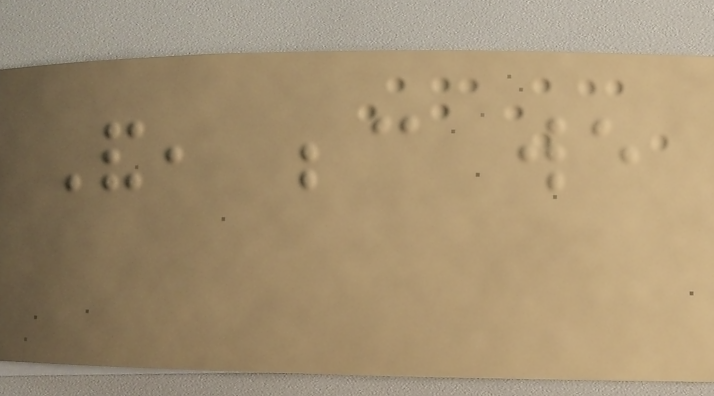And, because we
